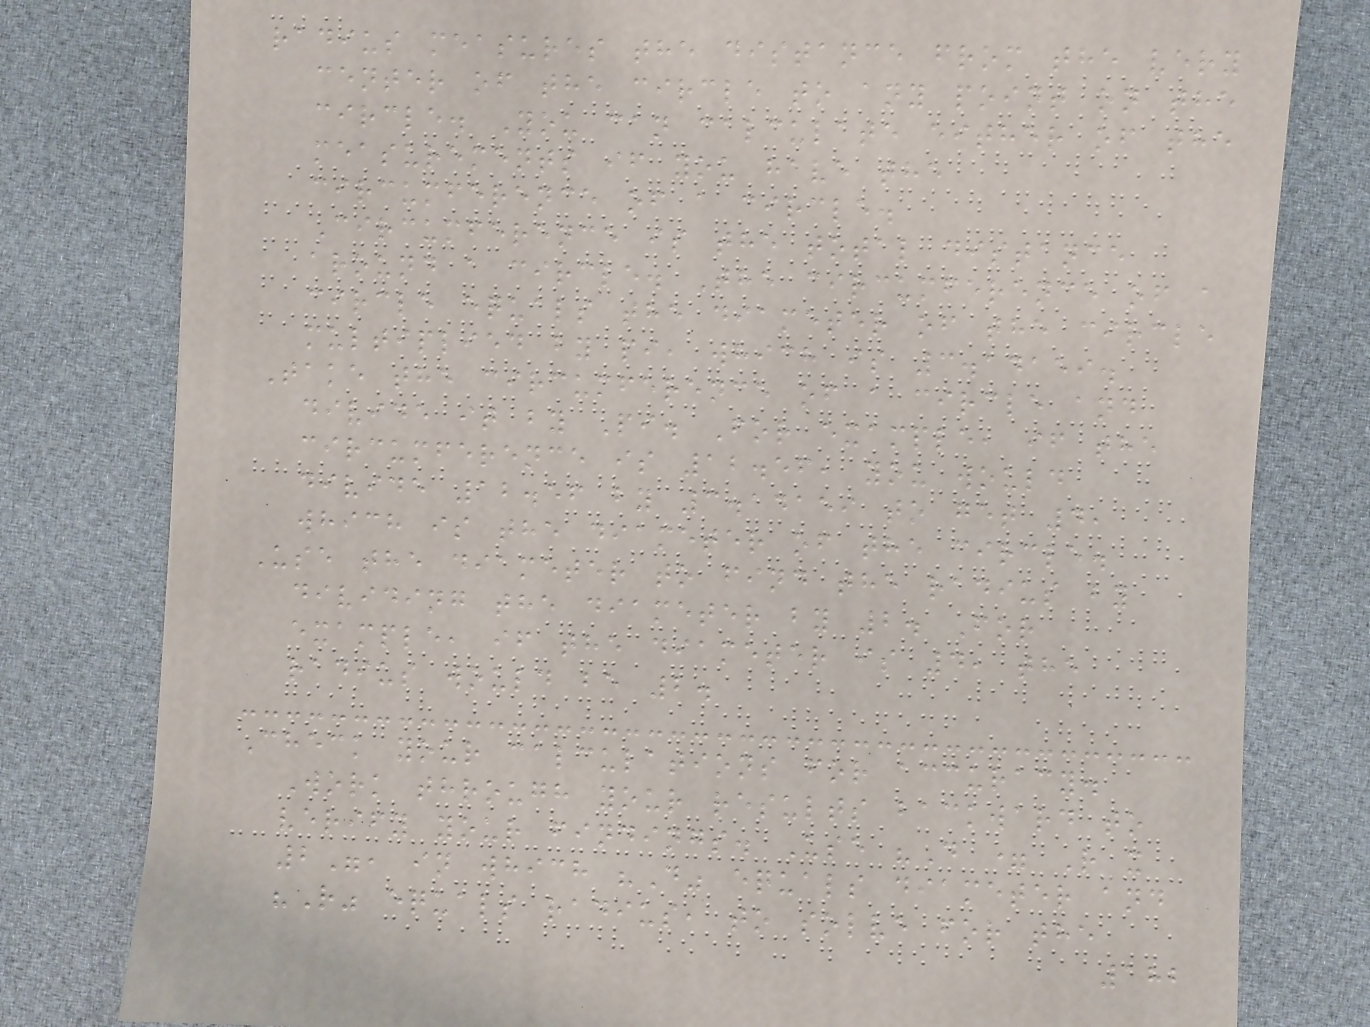radius measures the distance from the very
center of the circle to any point on the
circle. You can calculate either of the
measurements if you have the
circumference of a circle.
Circumference is the total distance
around a circle. The circumference of a
circle equals the diameter of the circle
multiplied by pi, which is 3.14159.
Take the circumference of a circle and
divide it by Pi. For example, if the
circumference is 12.56, you would
divide 12.56 by 3.14159 to get 4,
which is the diameter of the circle.
Use the diameter to find the radius by
dividing the diameter by 2. For
example, if the diameter is 4, the
radius would be 2.
Check your calculations for accuracy.
Work through your results backward to
verify your findings. Use "D = R x
2", in which "D" equals diameter and
"R" equals radius, to solve for the
182
